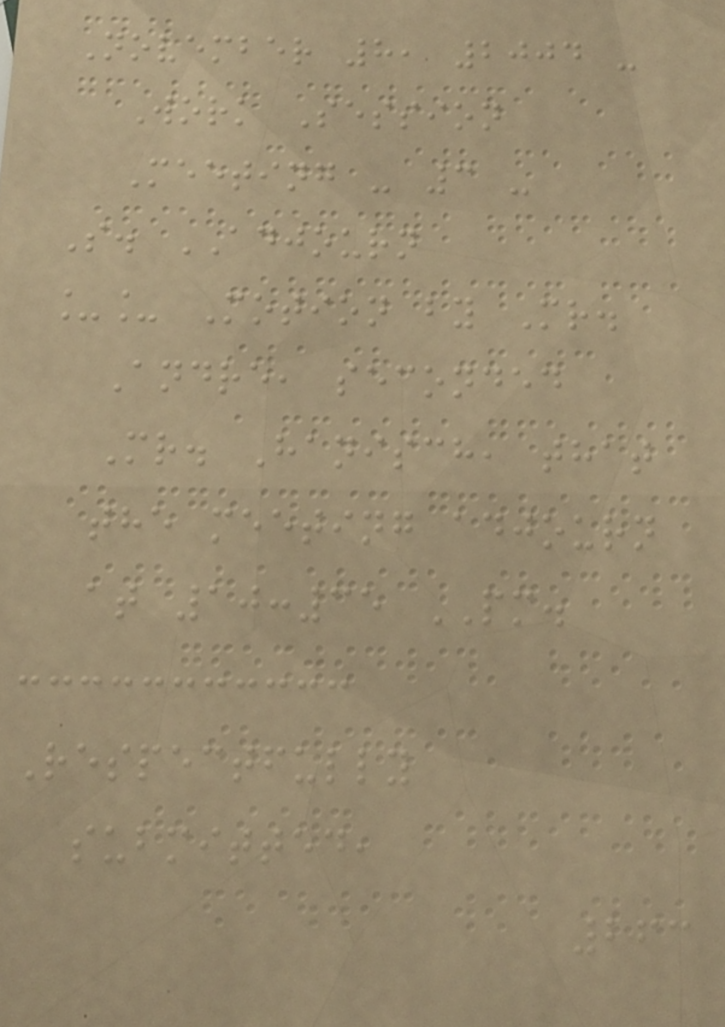November 8, 2004 -
Work Session
Meeting - 3 -
S. ADJOURN
__ Motion by Mr.
Andre, seconded
Mr. Hanisch, that
the meeting adjourn
at 10:35 PM.
Respectfully
submitted,
263
